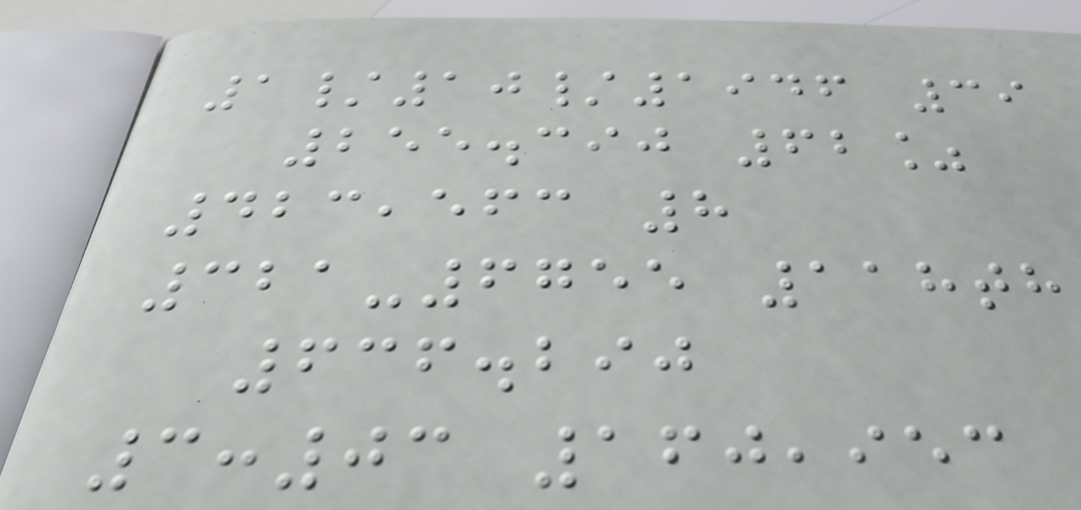1/10/1946 39
255.390 62%
423,563 8
321-6755 118th
636.290
3:03 160,953
